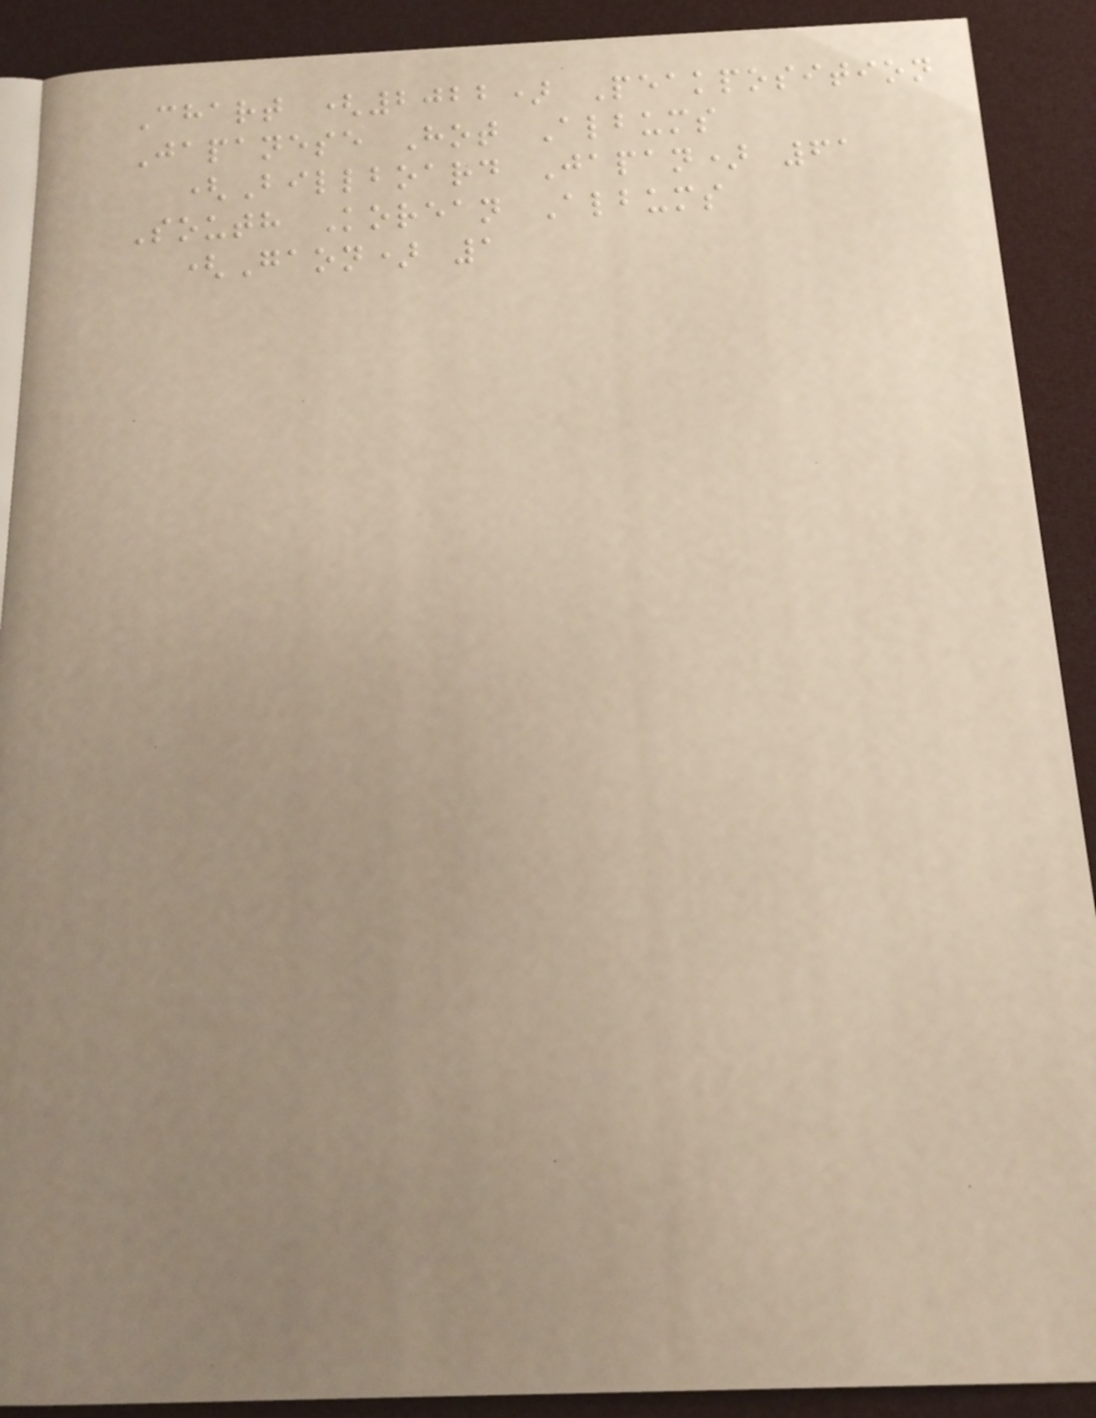Chart (2022) Peakposition
Japanese Hot Albums
(Billboard Japan) 61
South Korean Albums
(Gaon) 1
